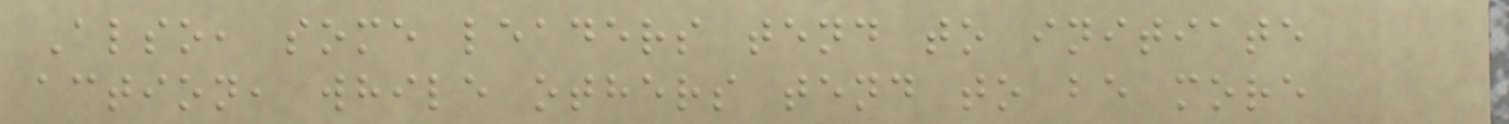Also, some leaders tend to initiate
action, while others tend to be more
